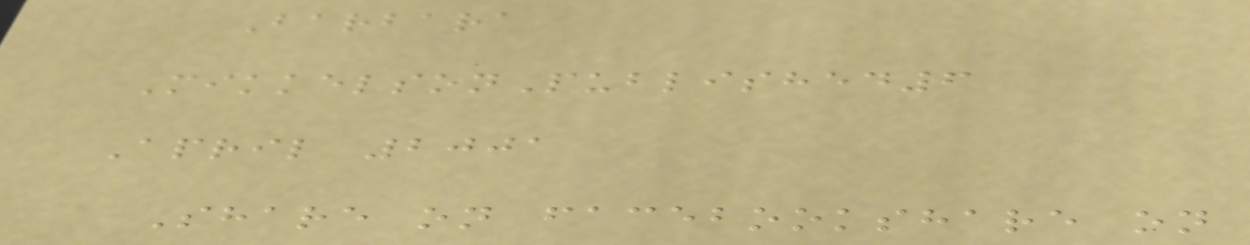Barbara
MikkelsonPublished6
April 2001
Share on facebookshare on
